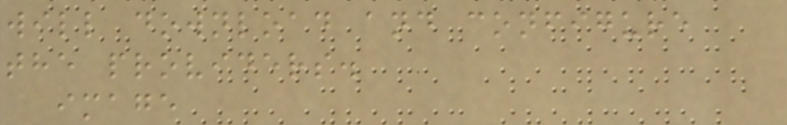will download and configure
the providers.
image
